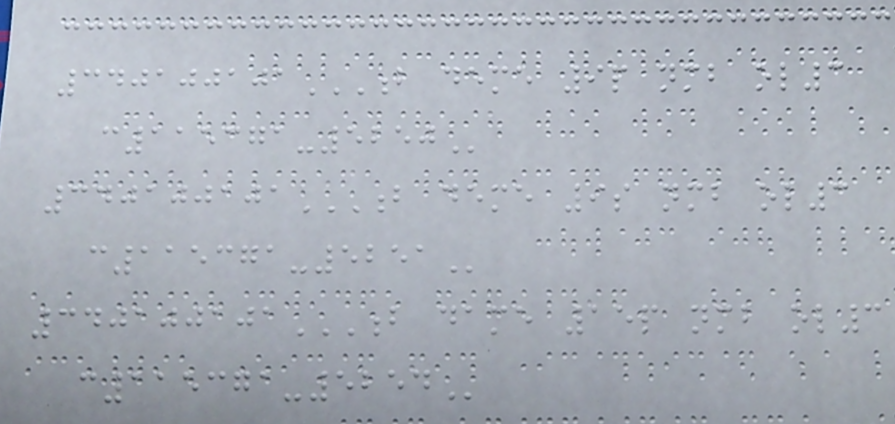340100101B DEME 9P NMB OL3
C115371-5250
340100101B DEME 9S NMB OL3
C115371-5251
340100101B DAME 15P NMB OL3
C115371-5254
